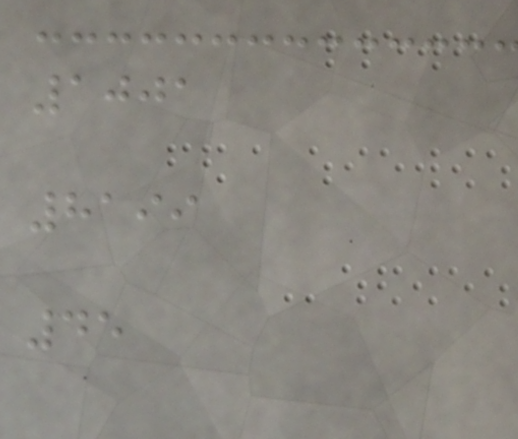1001
8199
45
